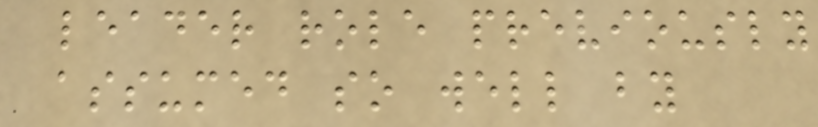leader role previously
assumed so well by
